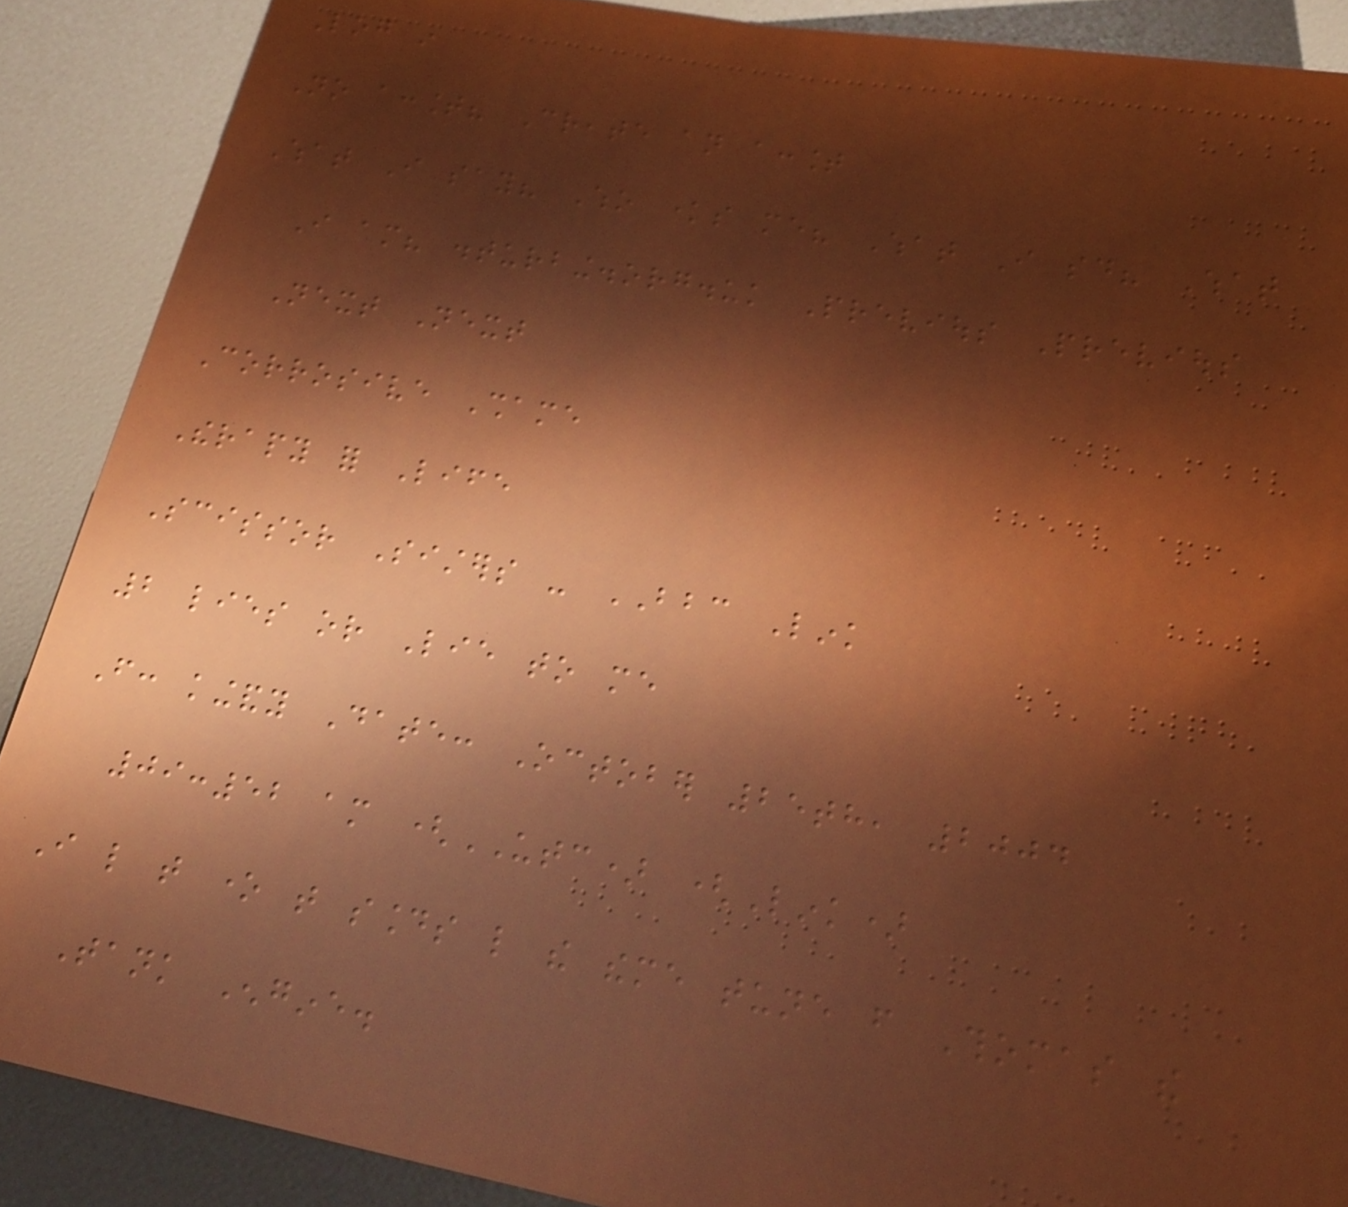Log in
No account? Create an account
What I say? Who knows me? What I said? What
I am? disturbing.org.uk Previous Previous
Next Next
Corrosive Shame
Therapy for Life
Scissor Sisters - BBC Link
2 lies or Lie to me
From: kingandy Date: October 25th, 2004
09:52 am (UTC) (Link)
I like that one that sounds like the theme tune from Thomas the
Tank Engine.
